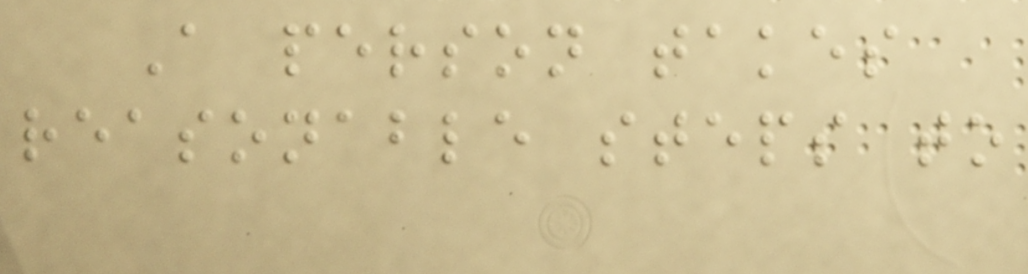A person takes
reasonable steps to
